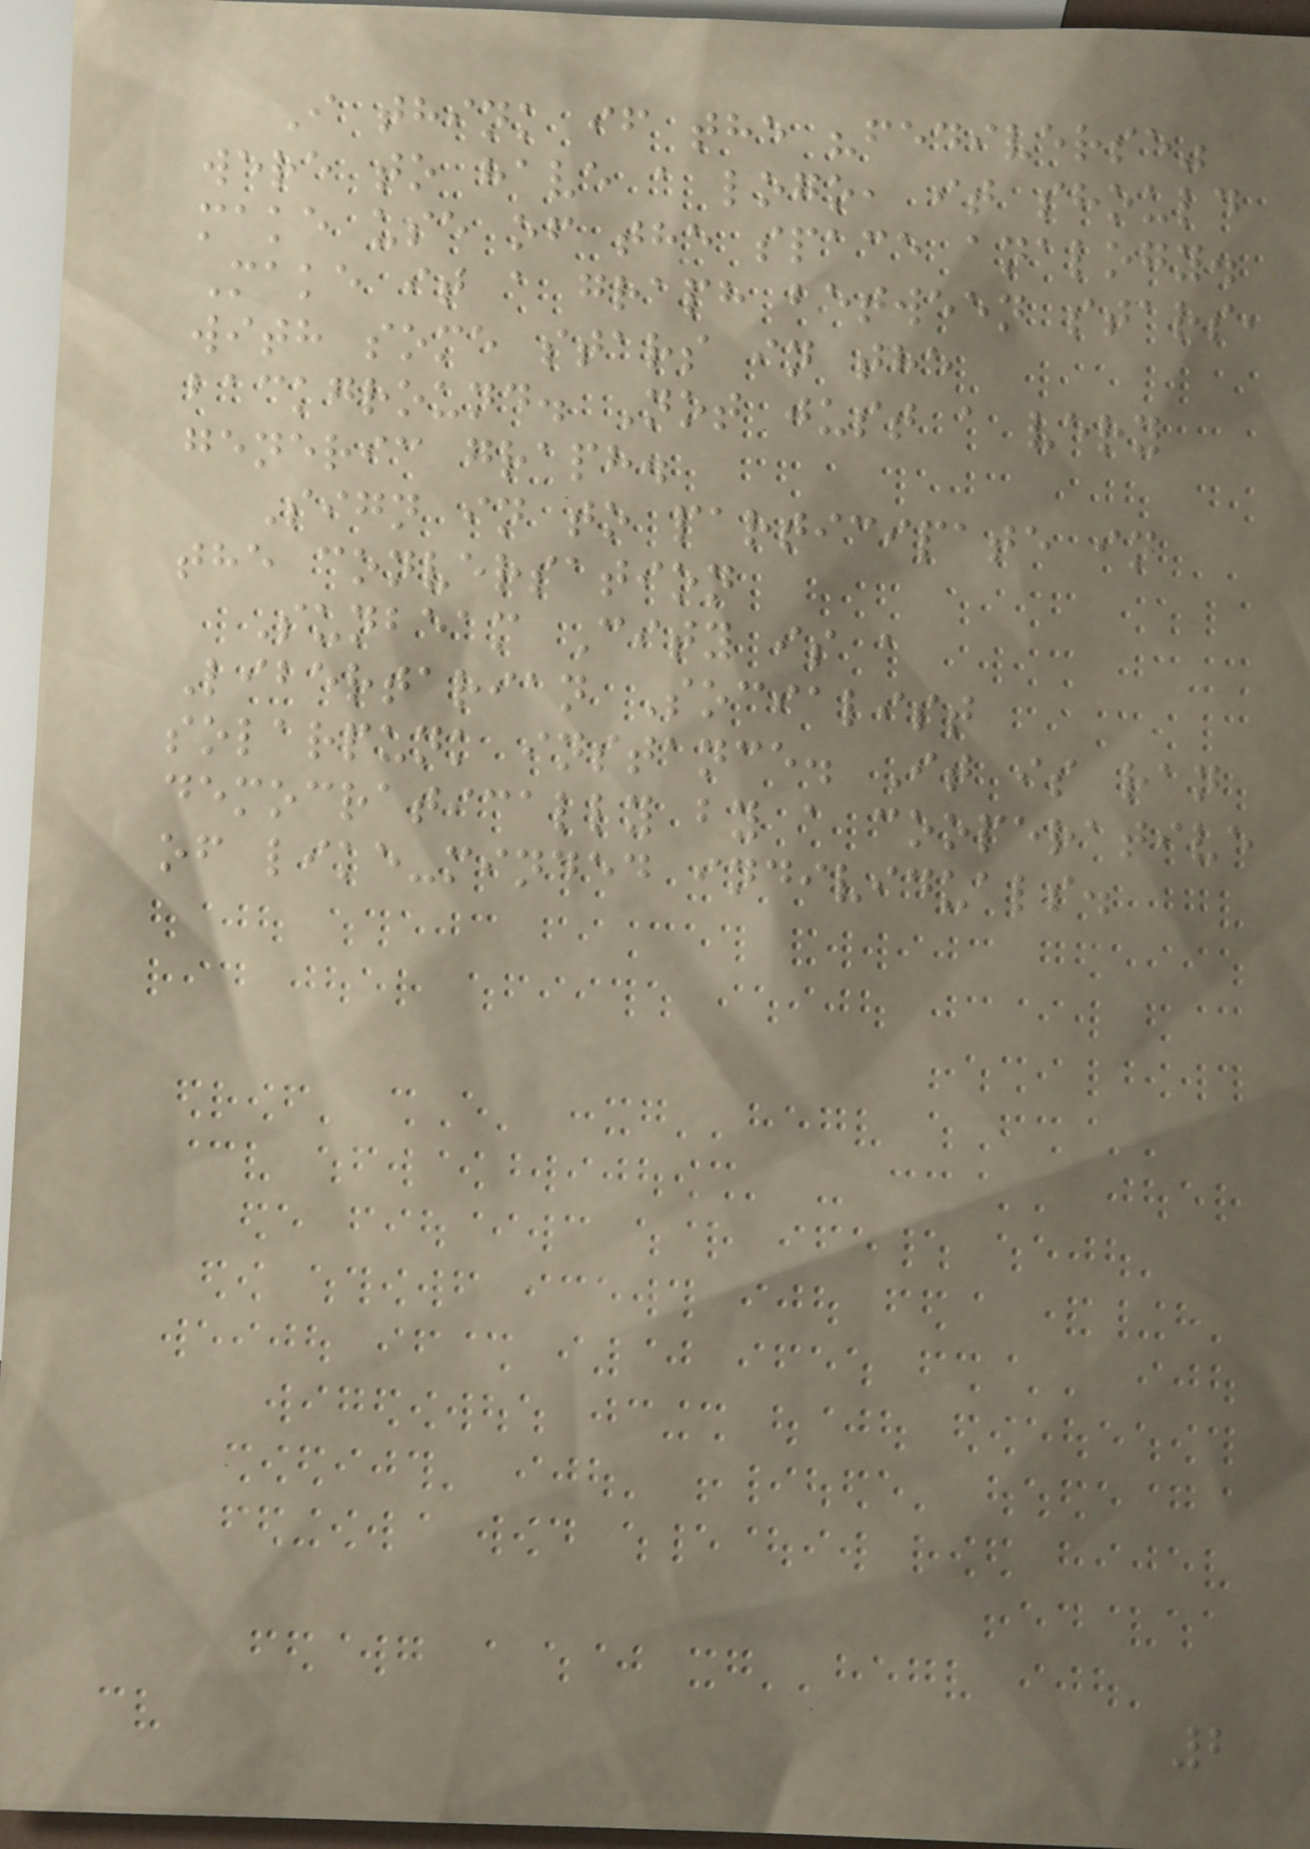I think if the "fediverse"
were to have a logo, it should
make use of the space analogy.
Make it a graph between stars,
with some stars in the
background. Not just a very
generic graph.
Sign in to participate in
the conversation
Sunbeam City is a
Libertarian Socialist
solarpunk instance. It is ran
democratically by a cooperative
of like-minded individuals.
2
